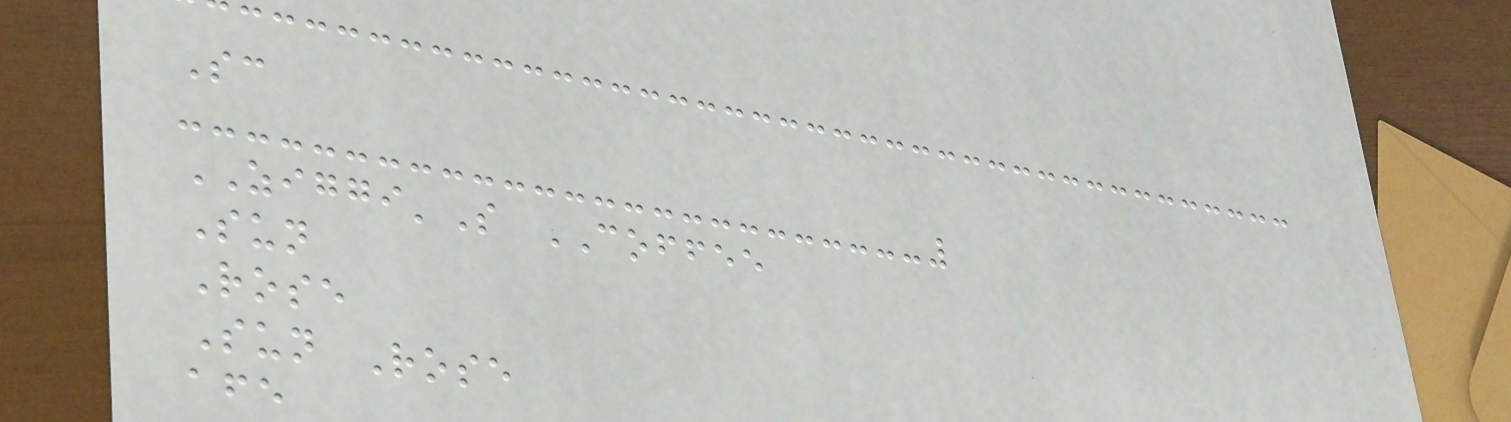Sc
ZIGGI'S COFFEE
Sun
Rose
Sun Rose
afe
